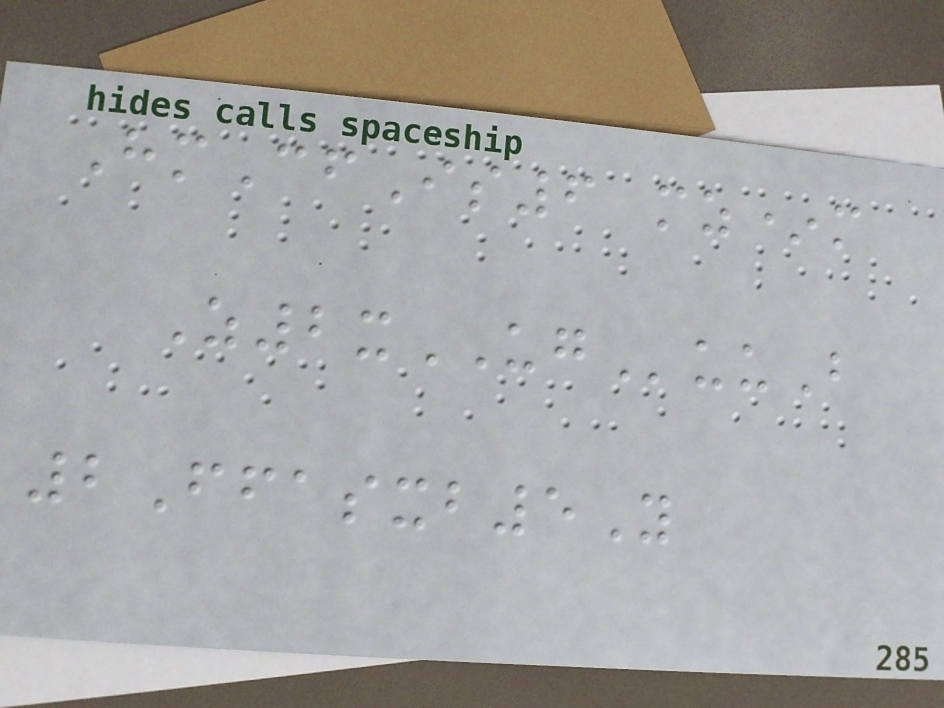HmCfIs6 mz*m
Z2xUGuuB
2Ffasxb5Y
